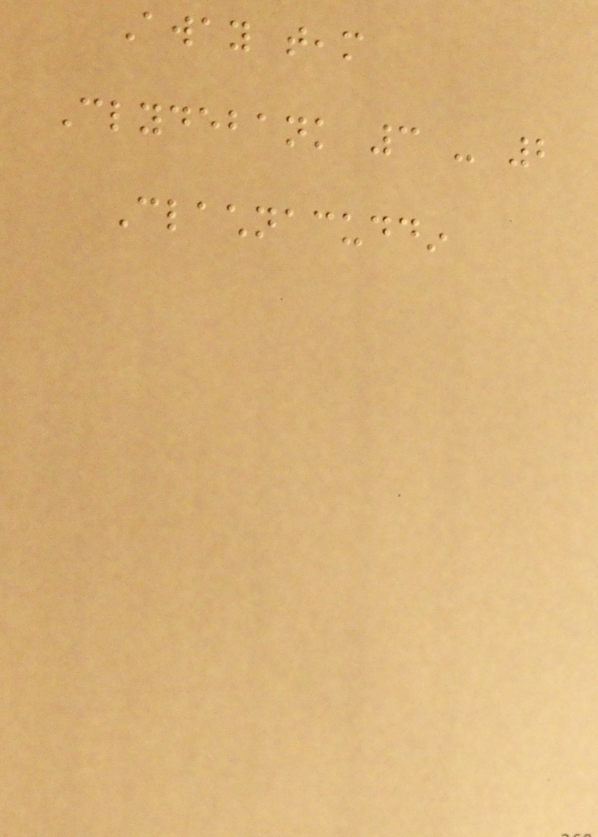Away team
Clydebank 3 - 2
Clachnacuddin
